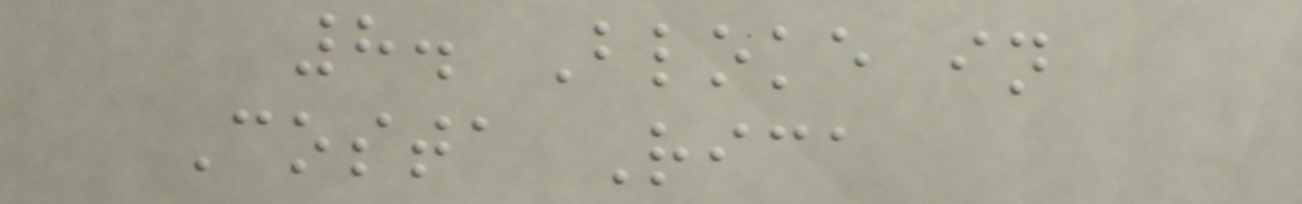8. Bloke in
Costa Rica
